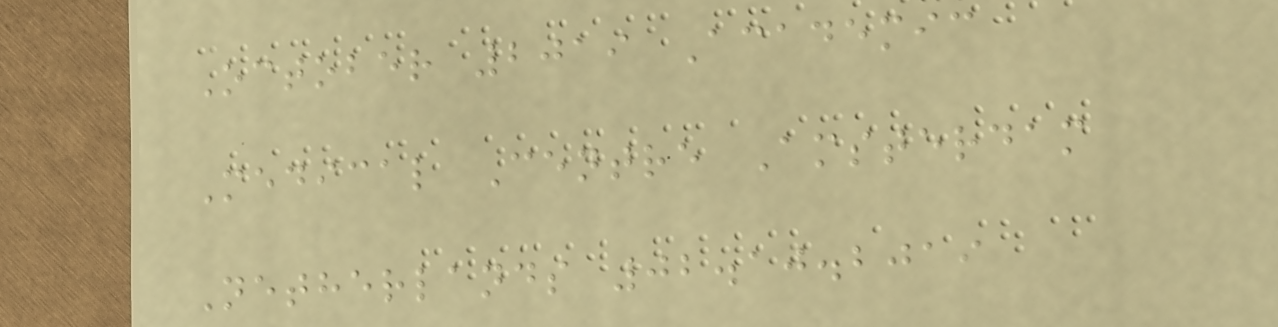October 2019 Academic
Medical Centre Amsterdam
Netherlands 02.10.2019
